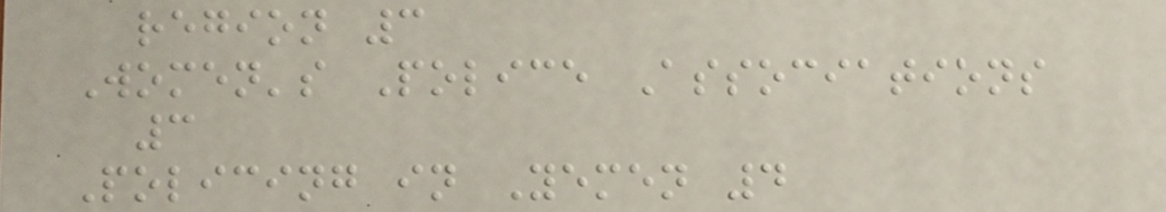region 3
Women's Police Associations
3
Policing in Yemen 4
